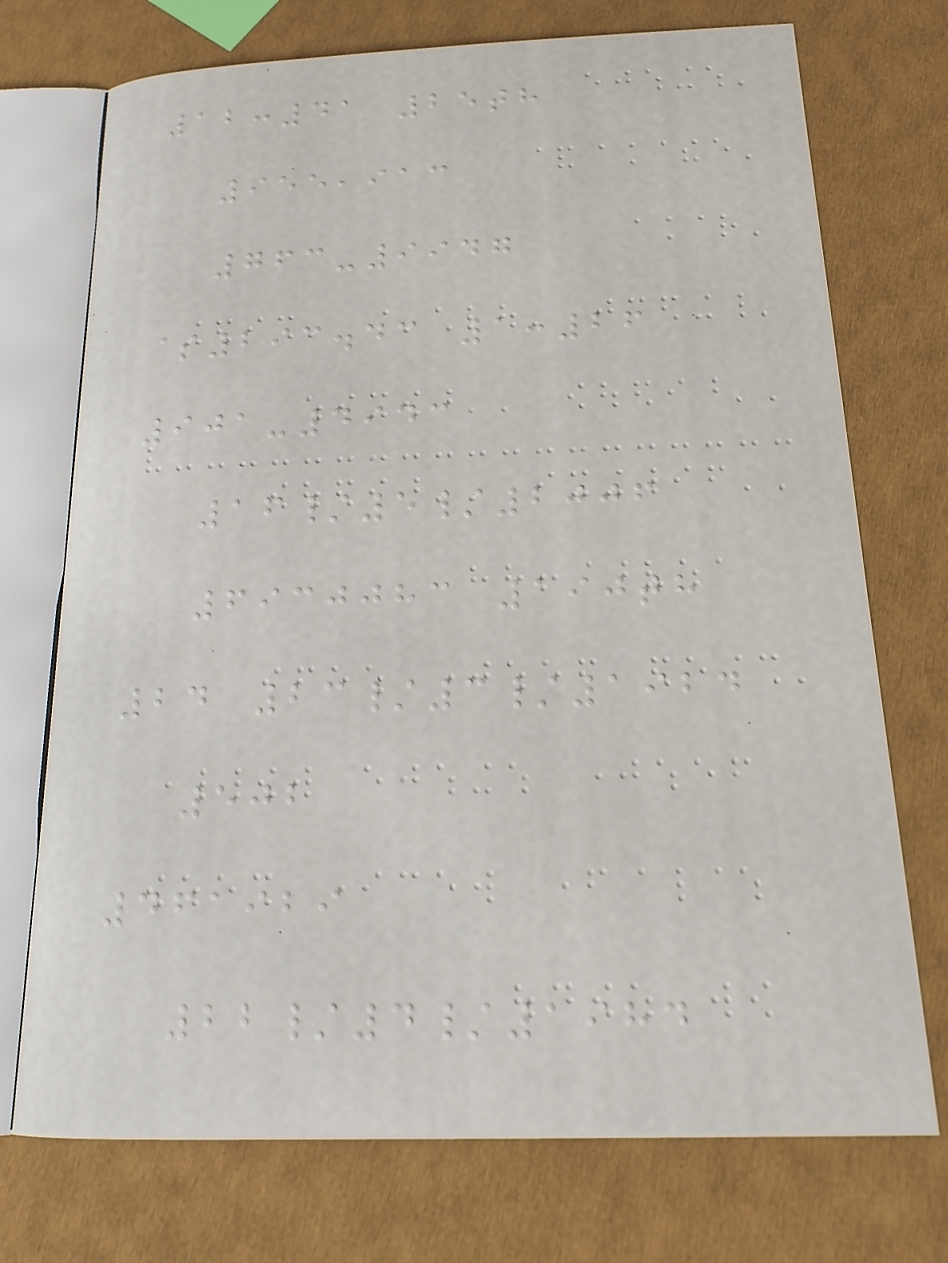12:41 25th
955,913
763-9947
$293.43 1:26
901-4943
16/5/2006
6930083 190th
24 23/3/1924
502
461929
22/4/1984
